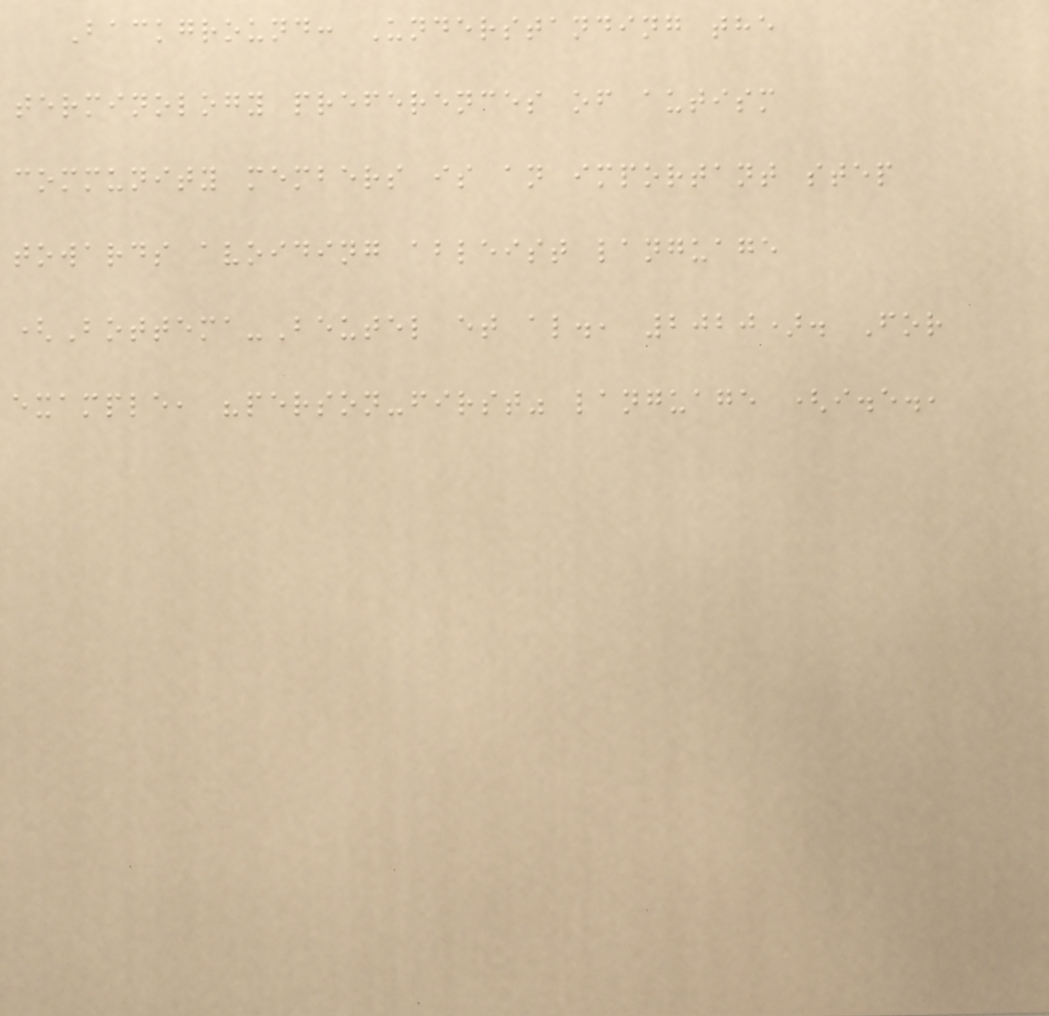Background: Understanding the
terminology preferences of autism
community members is an important step
towards avoiding ableist language
(Bottema-Beutel et al., 2020). For
example, "person-first" language (i.e.,
